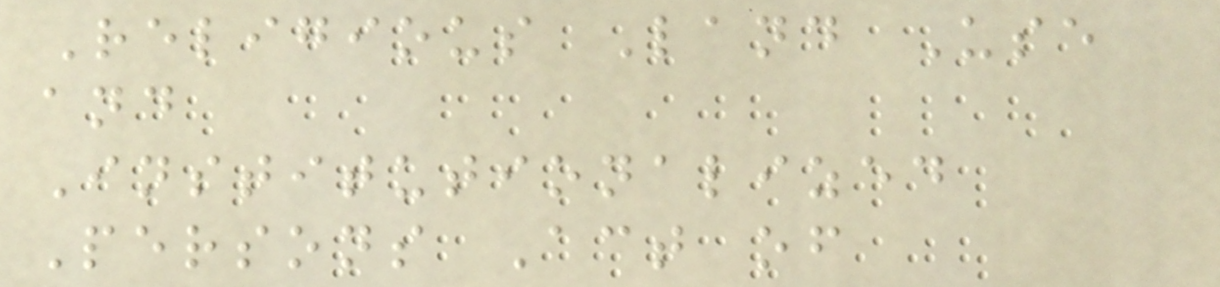Religious Land Use
and
Institutionalized
Persons Act of
